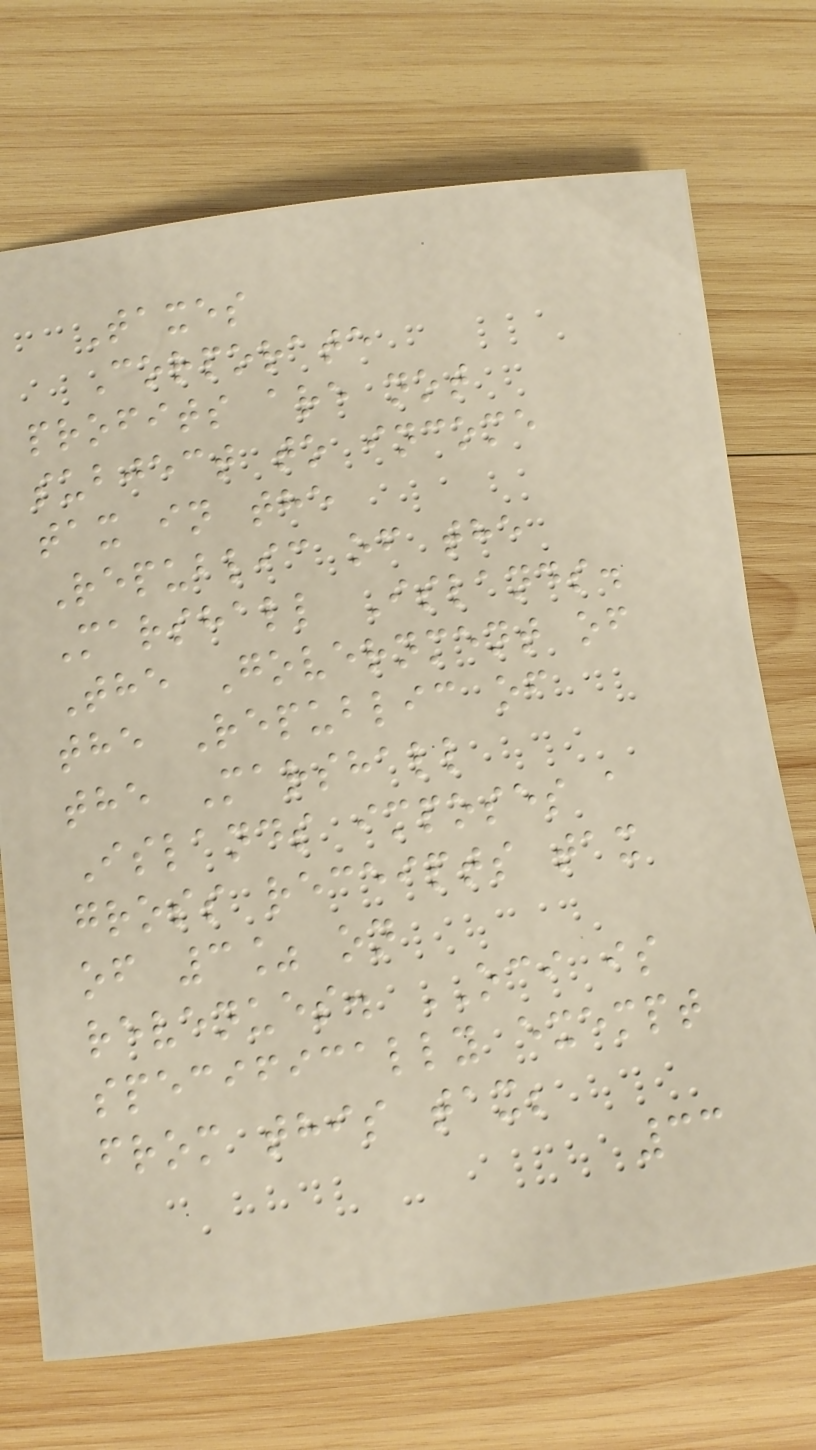Taxes
Corporate
profits are not
subject to income
tax in the
Republic of the
Marshall Islands.
The Government of
the Republic of
the Marshall
Islands imposes a
gross receipts tax
of 3% on
revenues. OCI is
specifically exempt
from this tax;
33
